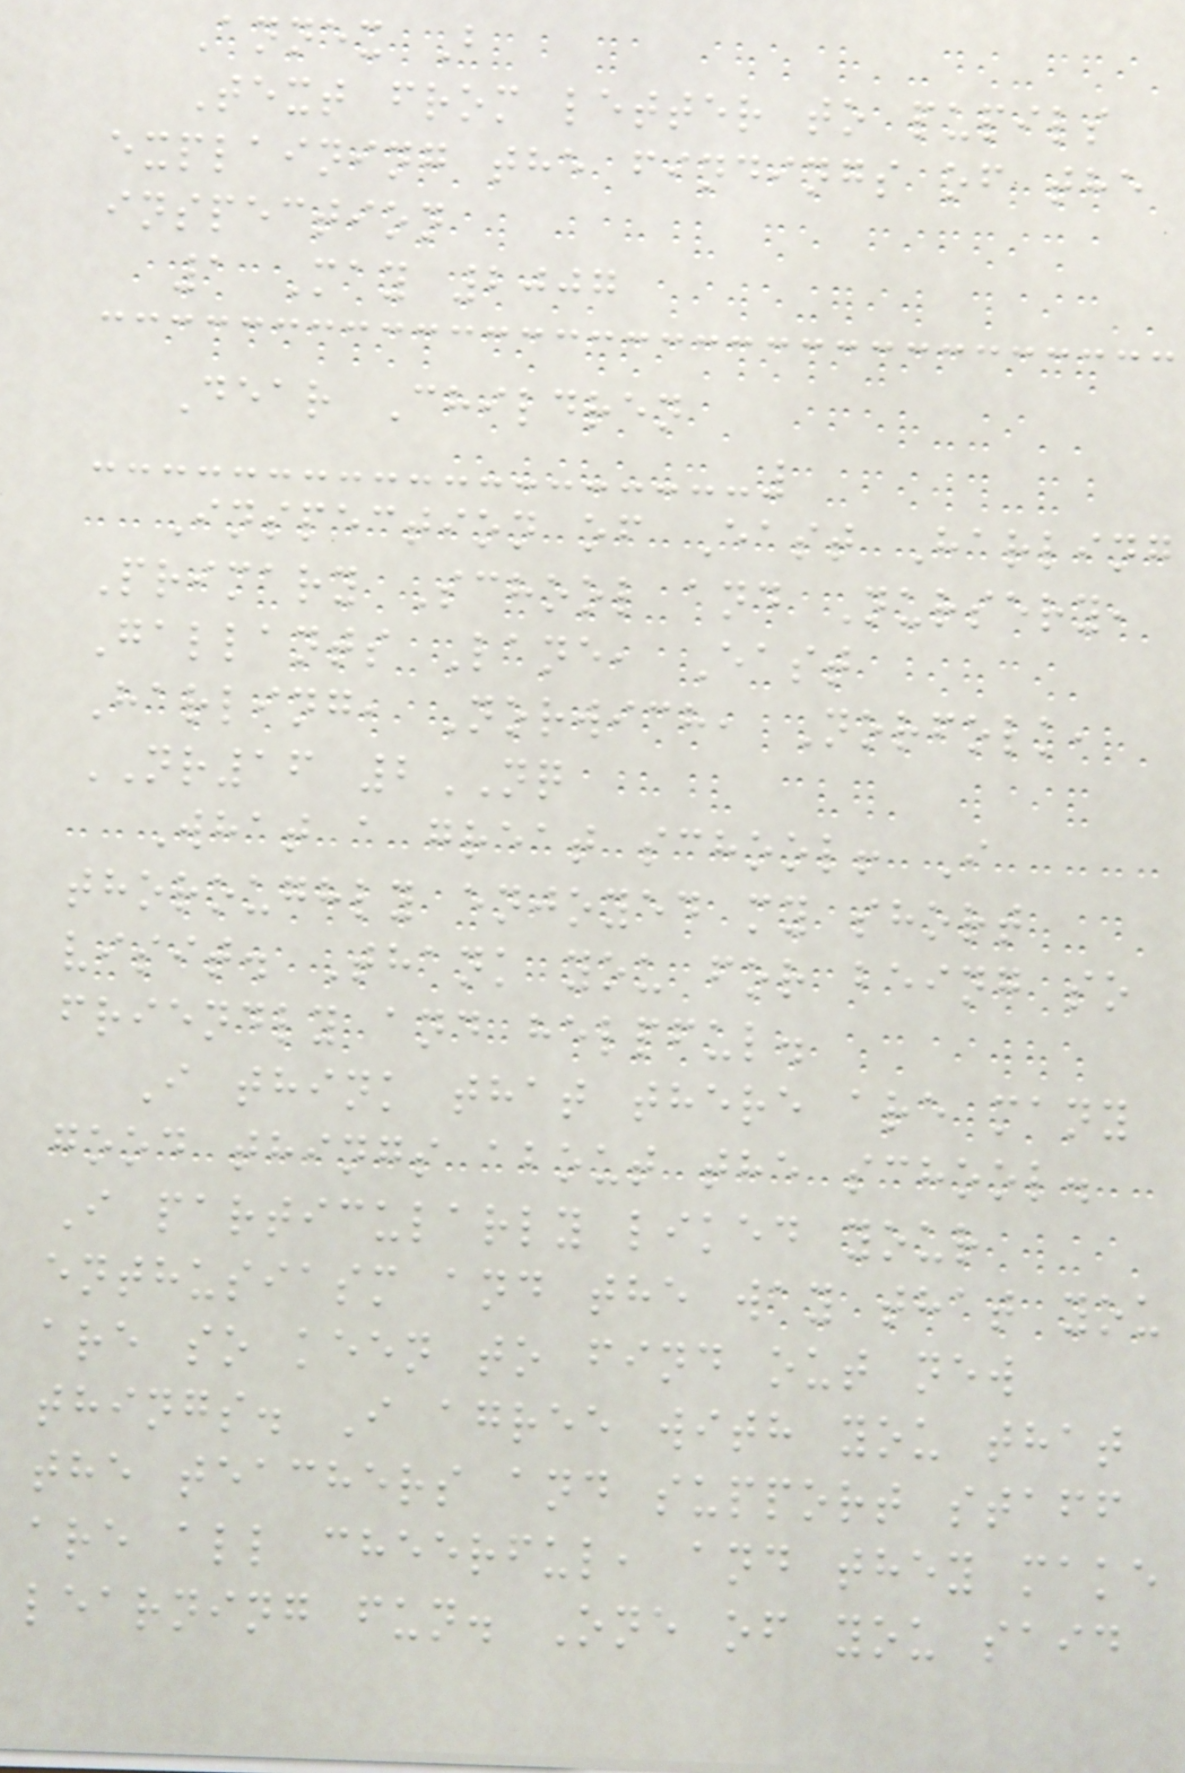Annex B
Text from letter to pupils
explaining the findings of the
inspection
1 May 2007
Dear Children
Inspection of East Harling
Primary School and Nursery,
Gallants Lane, East
Harling, Norwich, Norfolk,
NR16 2NQ
What a great school! I
thoroughly enjoyed my short
visit. Thank you for being so
friendly and helpful.
I think that there are many
good things about the school.
I particularly liked your
enthusiasm and the way that you
are so keen to find out new
things. I agree with you that
the teachers and support staff
are all cheerful, and they make
learning fun. One of you said
